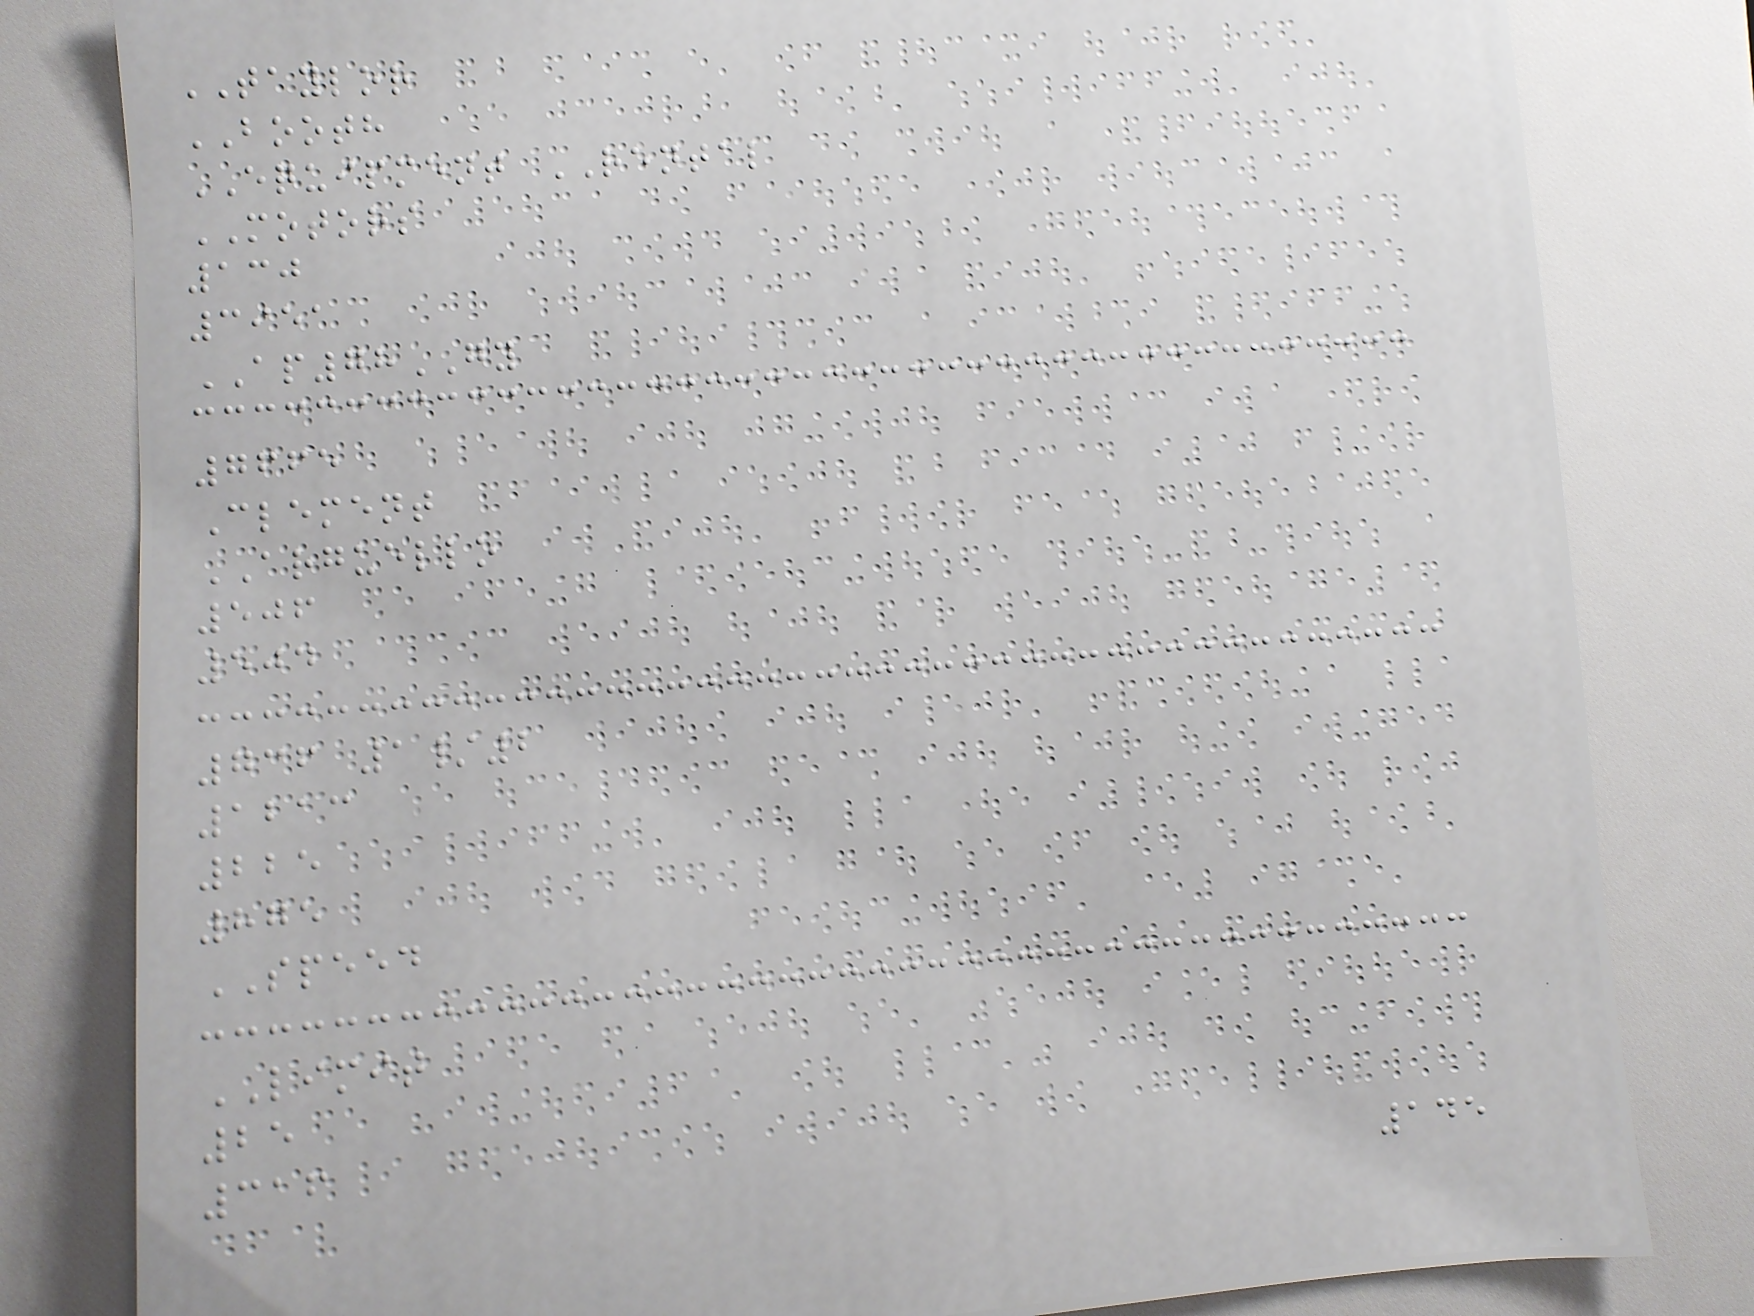TAYLOR
BOOTH
EQUIPMENT RENTAL
MOTORS
130
3951
AP78GY
7665
Clement
ARGUELLO
506
504
736 1/2
1213
225
875
SPEED
LIMIT
25
316
145
